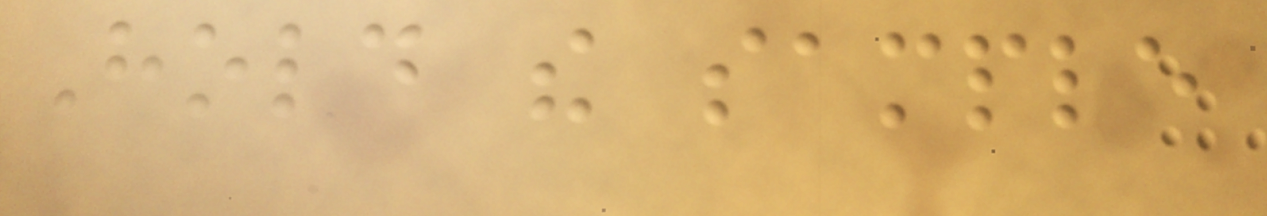Hold the sample
